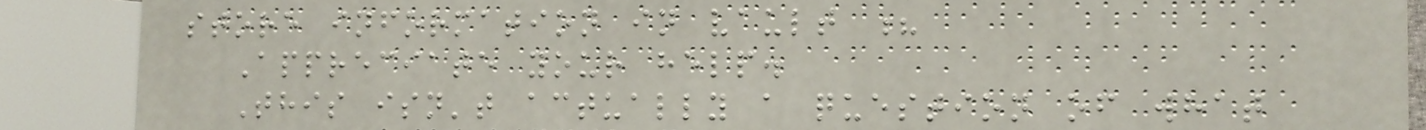store information in vault ?
Appreciate your help.
This isn't actually a question of what
